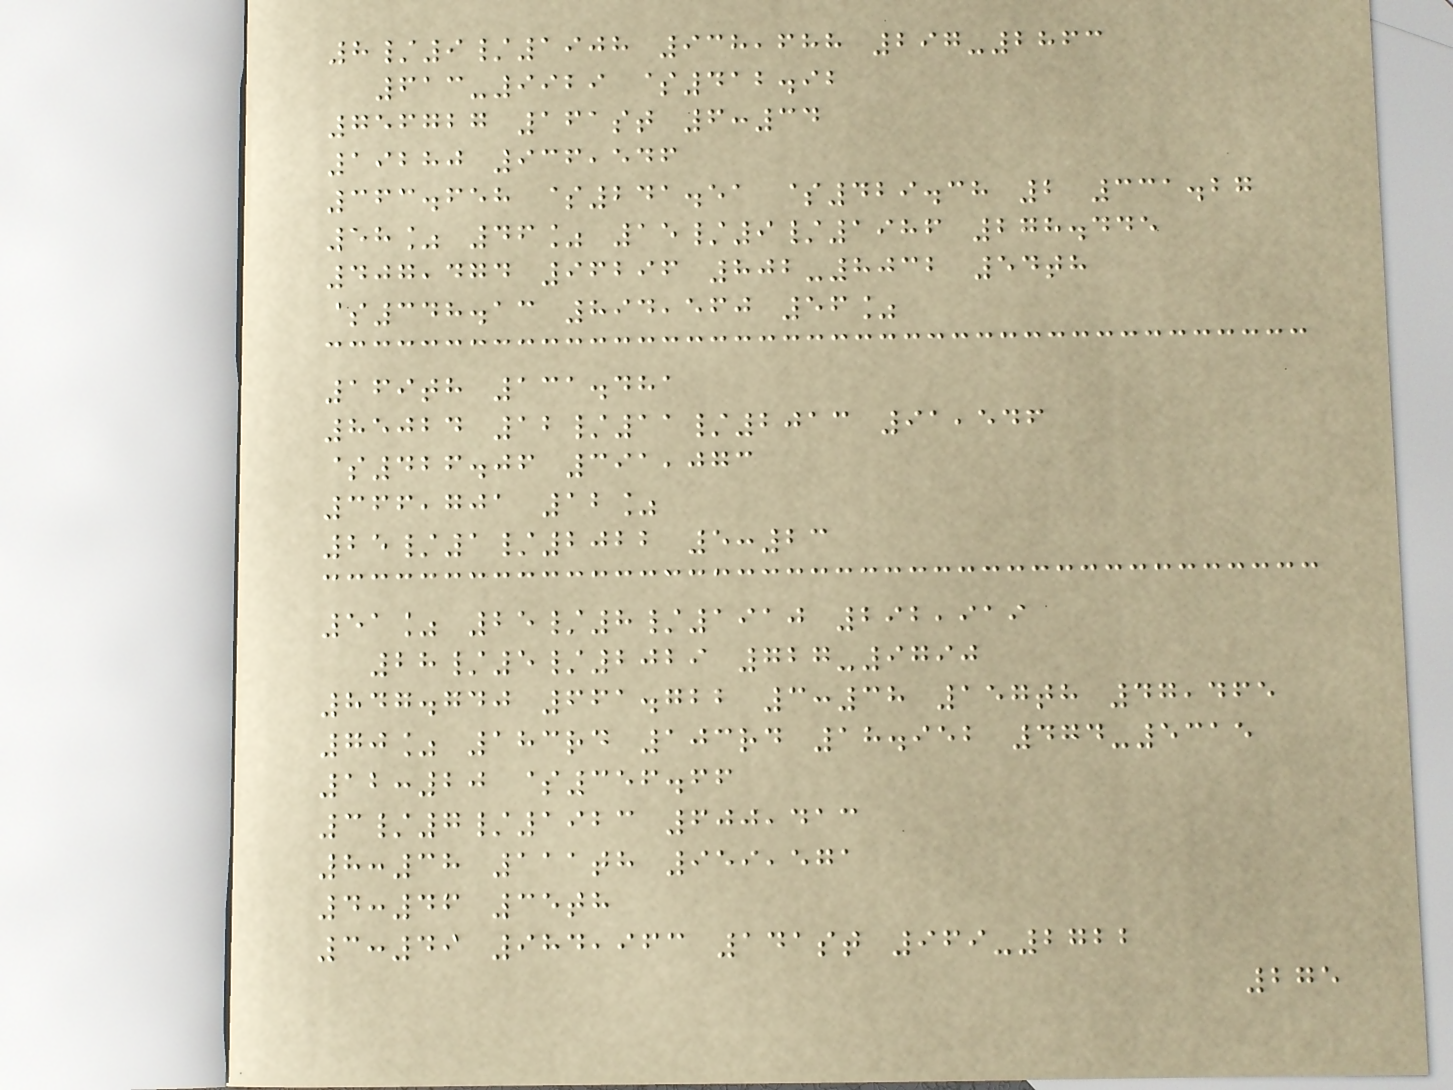8/9/1908 938,688 297-2863
613-9929 $412.92
756727 161st 6:34
19280 936,546
363.658 $241.51 $429.38 2 331.27
58% 46% 15/9/1986 278.445
407,474 96296 802-8032 54th
$348.13 894,560 56%
169th 131.481
85024 12/11/2013 91,546
$426.06 391,073
366,701 12%
25/1/2022 5:23
51% 25/8/1910 292,919
28/5/2029 727-9790
847.740 661.722 3:38 157th 47,465
70% 183rd 103rd 18.952 474-5315
12:20 $356.66
3/7/1923 600,413
8:38 111th 959,571
4:46 35th
3:49 984,963 141st 969-2722
275
